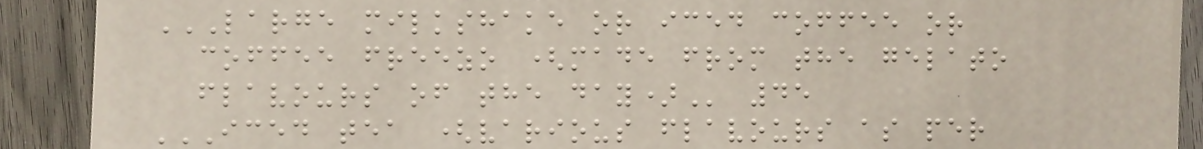LARGE MILKSHAKE OR ICED COFFEE OR
COFFEE FREEZO (MADE FROM THE GELATO
FLAVOURS OF THE DAY) 45
ICED TEA (VARIOUS FLAVOURS AS PER
